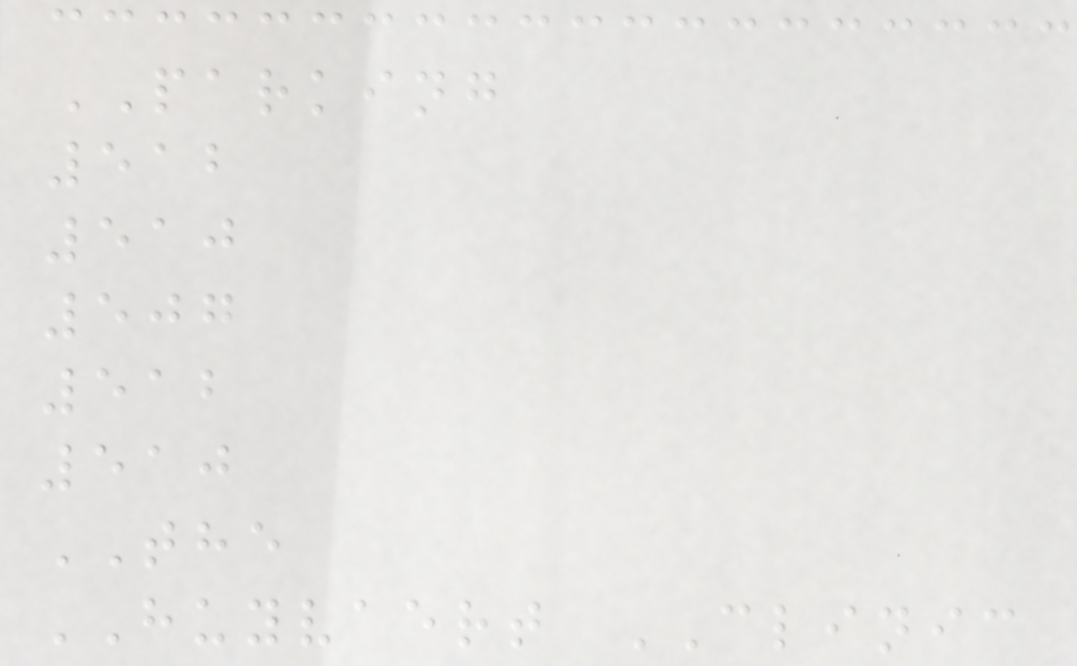PARKING
512
510
507
512
510
THE
HUYVAERT CLINIC
